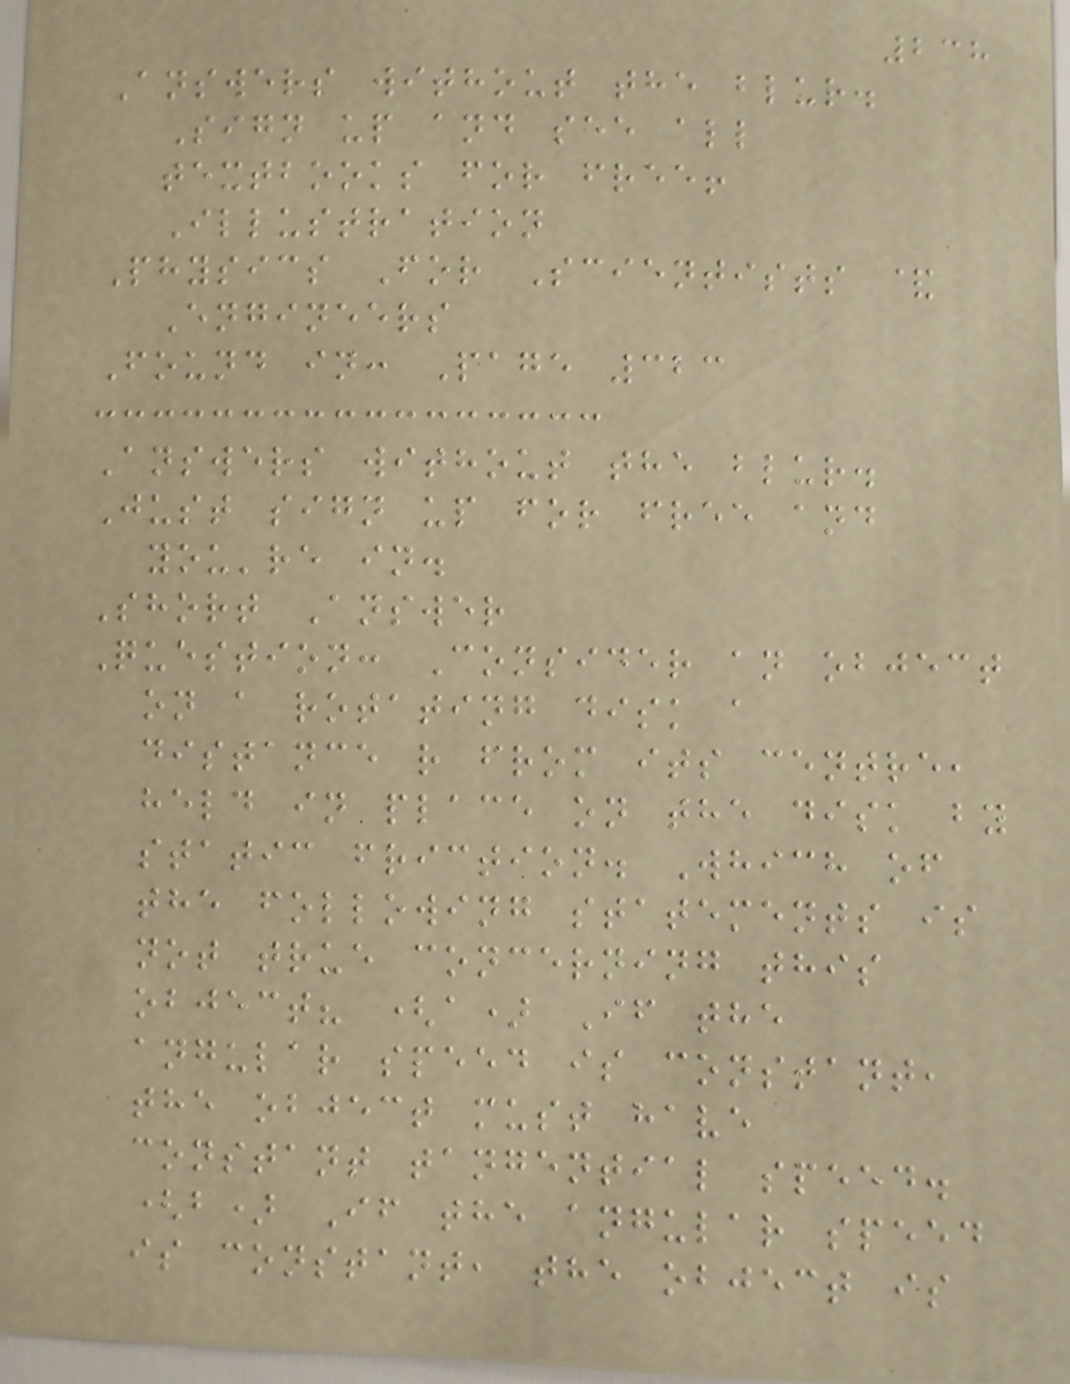238
Answers without the blur.
Sign up and see all
textbooks for free!
Illustration
Physics For Scientists &
Engineers
Found in: Page 323
Answers without the blur.
Just sign up for free and
you're in.
Short Answer
Question: Consider an object
on a rotating disk a
distance r from its centre,
held in place on the disk by
static friction. Which of
the following statements is
not true concerning this
object? (a) If the
angular speed is constant,
the object must have
constant tangential speed.
(b) If the angular speed
is constant, the object is
